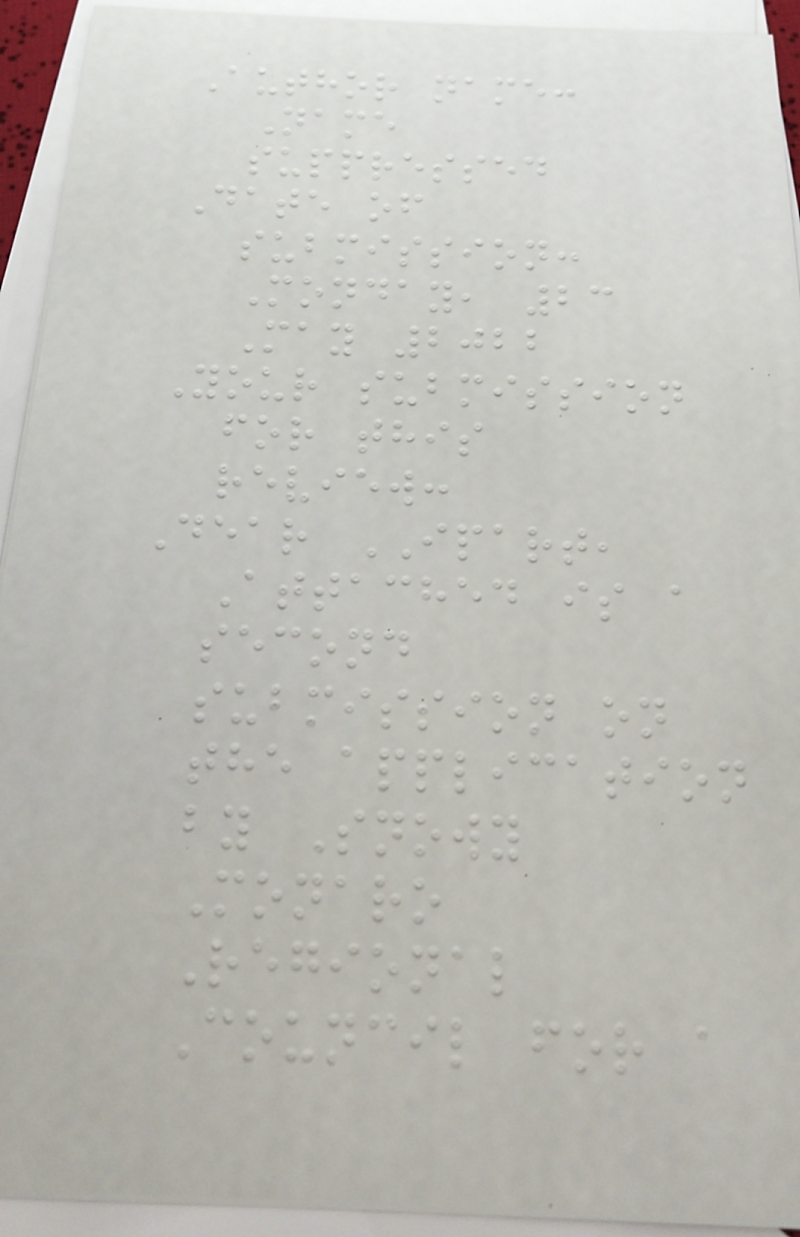Author name:
Name
suppressed
Date of
submission:
Monday, 23
May 2022
Your submission
for this
review:
Dear IPART,
Attached is a
second
submission on
the application
by Snowy
Monaro
Regional
Council for a
